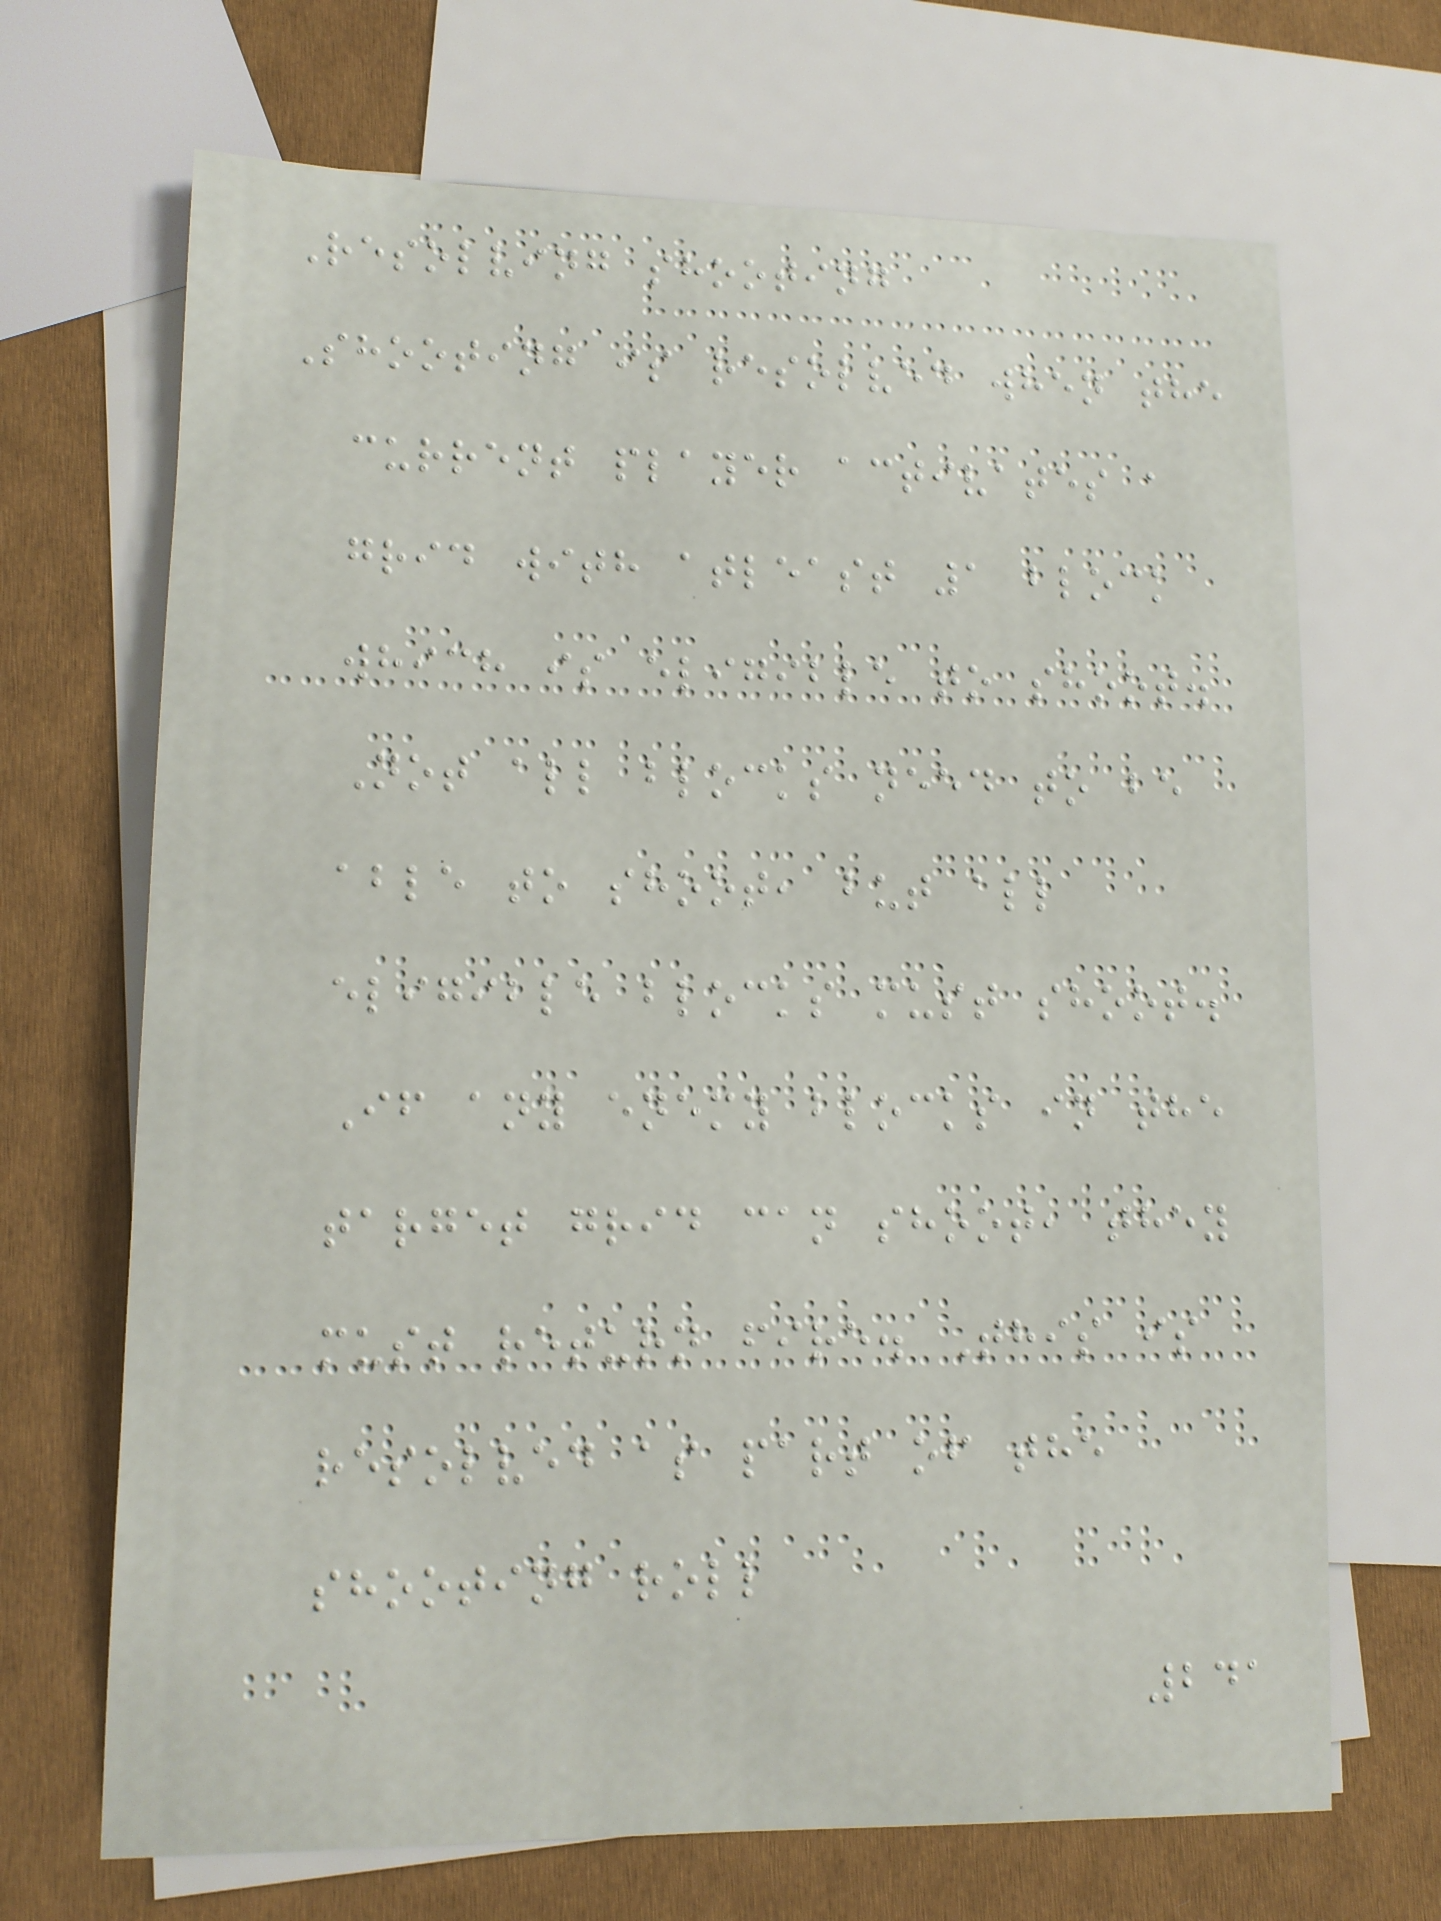Resolving shooting
Shooting is resolved when the
current player activates a
grid with atleast 1 block
which is eligible to shoot.
Not all blocks need to be
able to shoot, but all
eligible blocks must shoot.
If any enemy blocks in the
target grid can shoot, they
must return fire. This is
resolved as part of the
shooting roll
241
